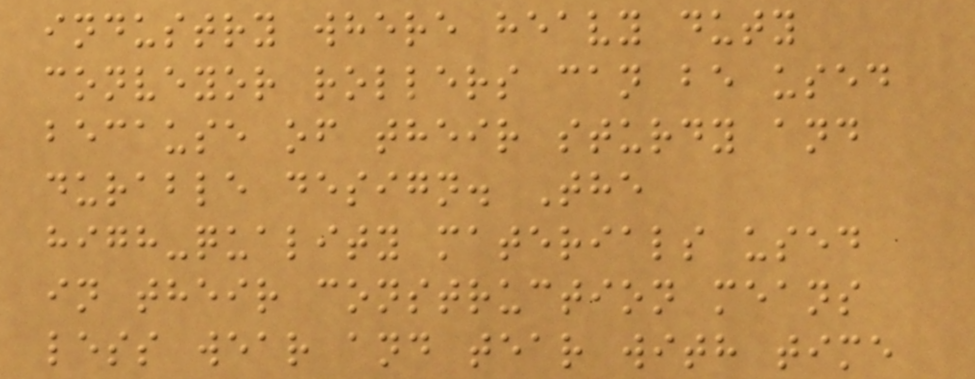industry where heavy duty
conveyor rollers can be used
because of their sturdy and
durable design. The
high-quality materials used
in their construction means
less wear and tear with time
